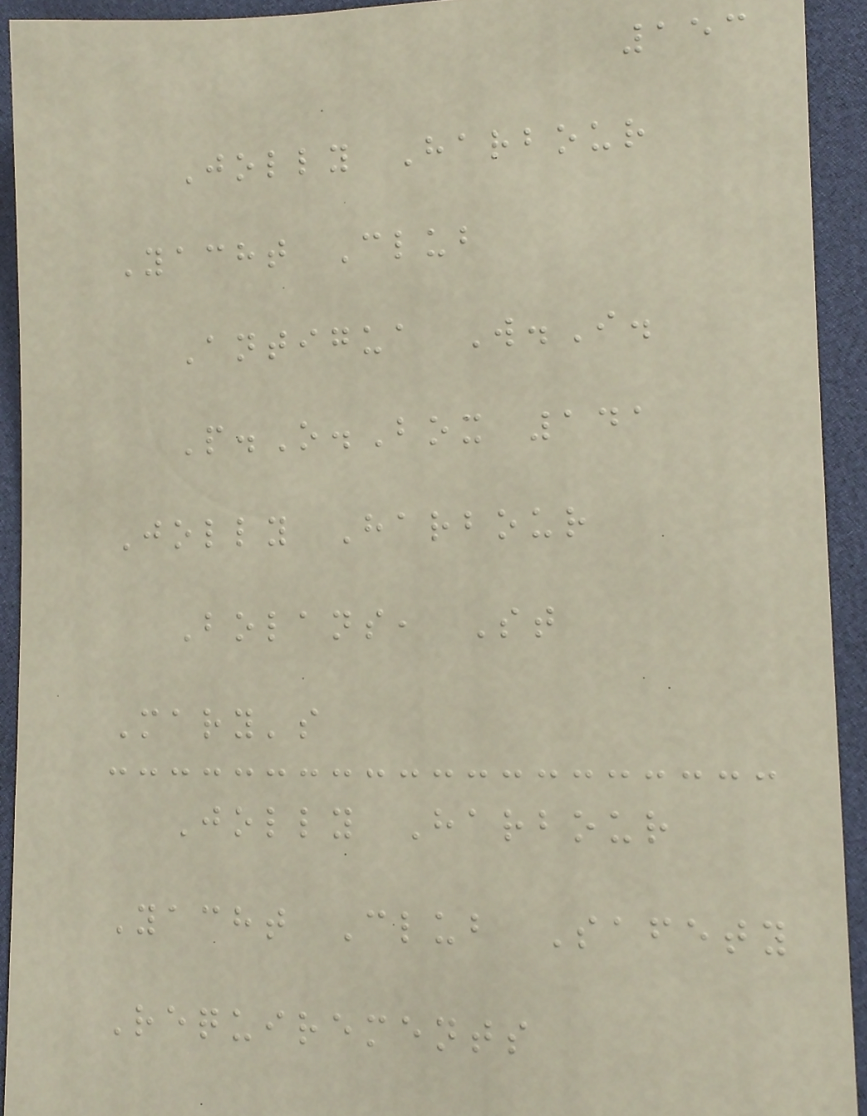153
Jolly Harbour
Yacht Club
Antigua W.I.
P.O.Box 141
Jolly Harbour
Bolans, St
Mary's
Jolly Harbour
Yacht Club Safety
Requirements
